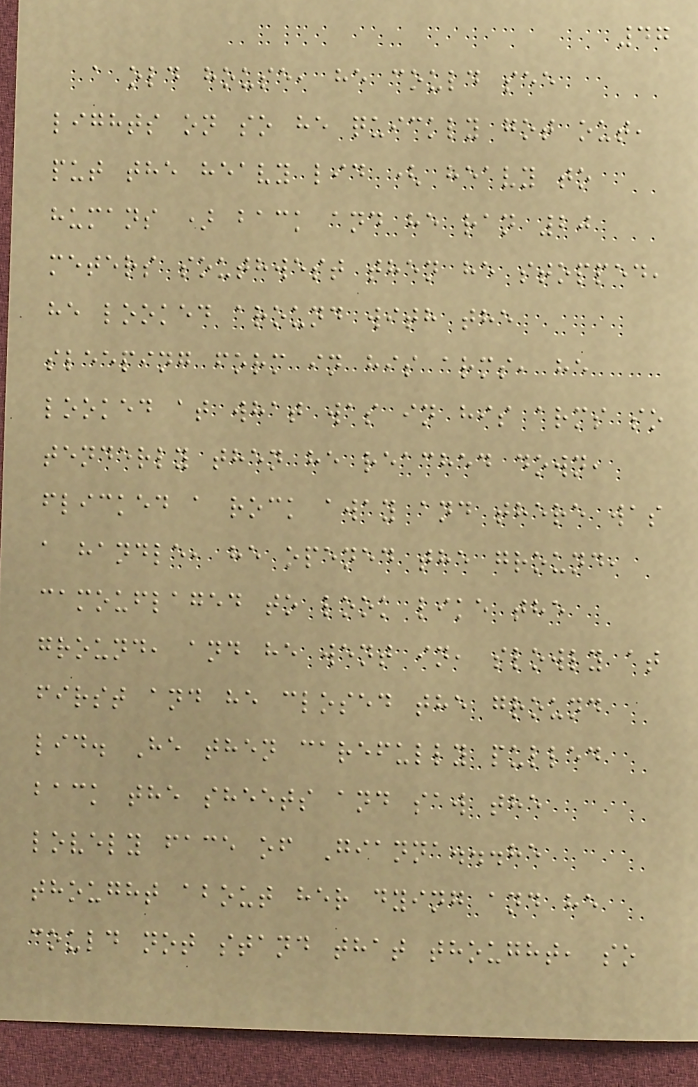47
a old house, he could see
lights on so he quickly got out,
put the heavy lid ( heavy to
humans ) back and he ran 20
meters southwest then he stopped,
he looked around with the
sleeping form in his arms, he
looked at what was in his arms so
tenderly then he reached down,
flicked a rock away and there was
a handle, he opened the ground,
camouflaged to look like the
ground, and he went in, slowly at
first and he closed the ground
lid. He then carefully pulled
back the sheets and saw the
lovely face of Gianna...he
thought about her dying and he
could not stand that thought, so
